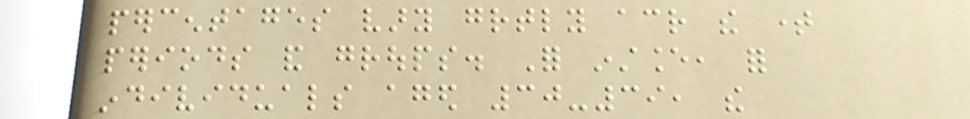percentages vary greatly across the time
periods and groups. For instance, for
individuals aged 30-39, the
